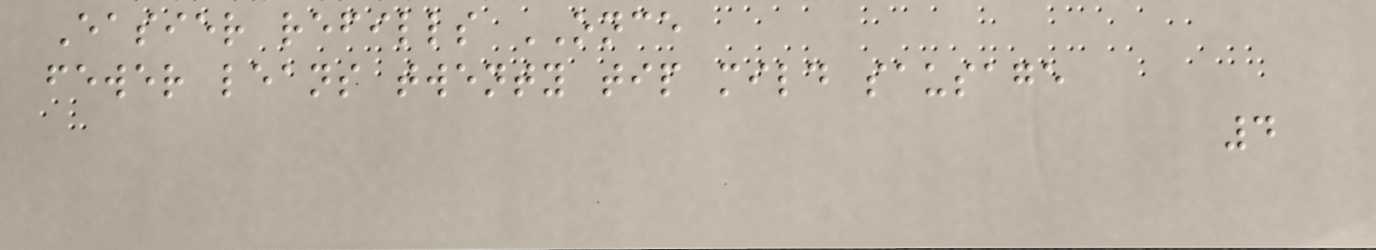Easier refills ONCE
fewer leans twenty tip mild sausage
4
